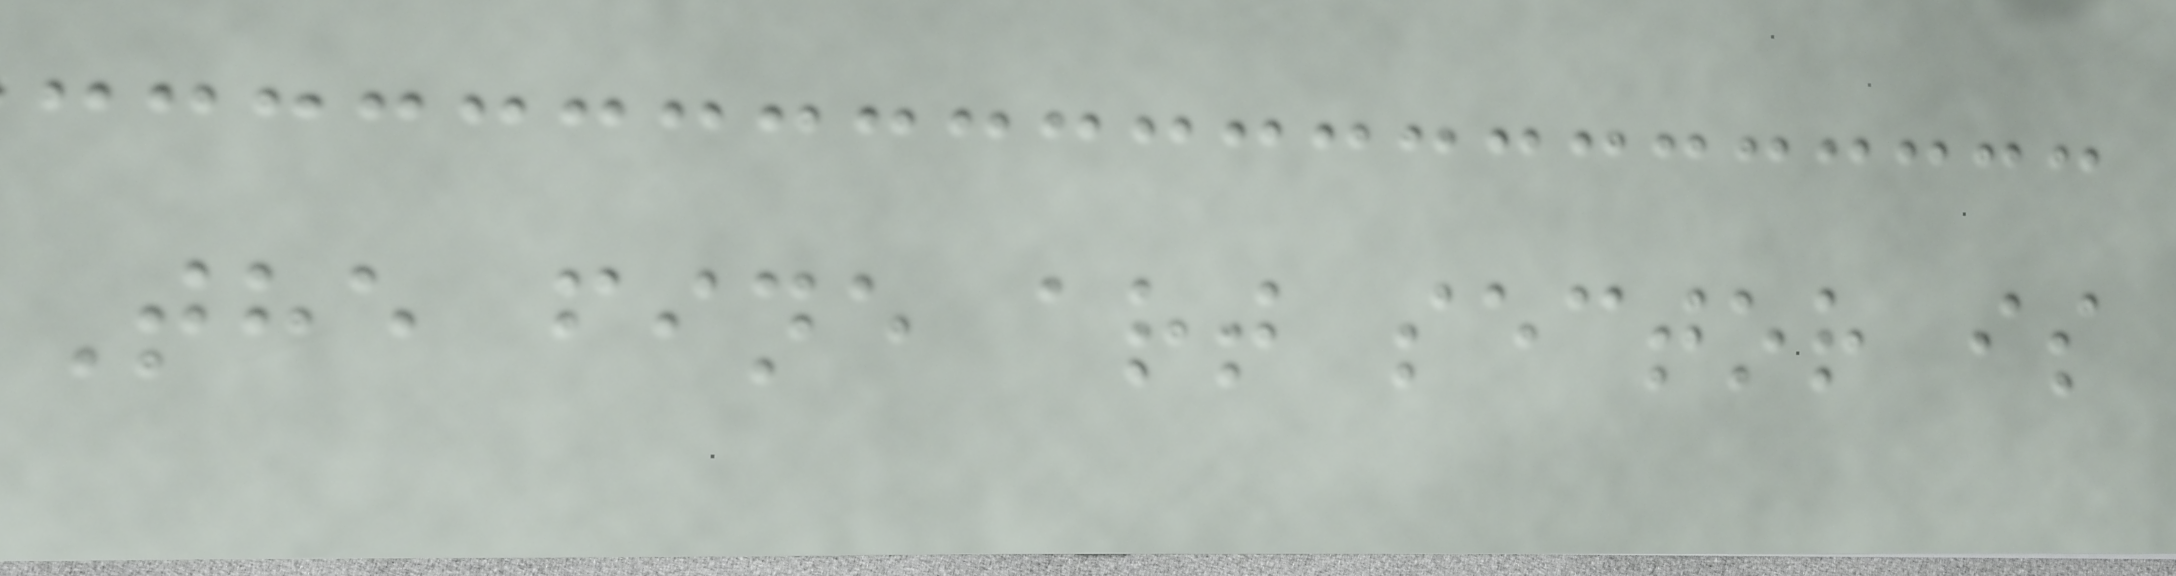The fine art sector is
